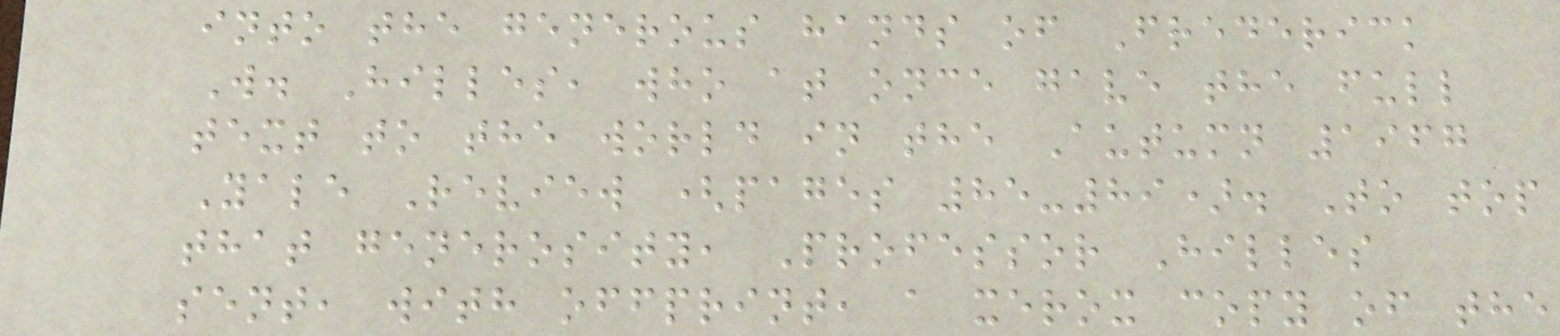into the generous hands of Frederick
W. Hilles, who at once gave the full
text to the world in the Autumn 1967
Yale Review (pages 85-89). To top
that generosity, Professor Hilles
sent, with offprint, a xerox copy of the
